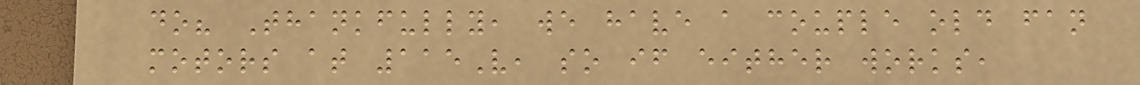do? Thankfully, we have a couple old fan
motors at 115V, so if either works,
